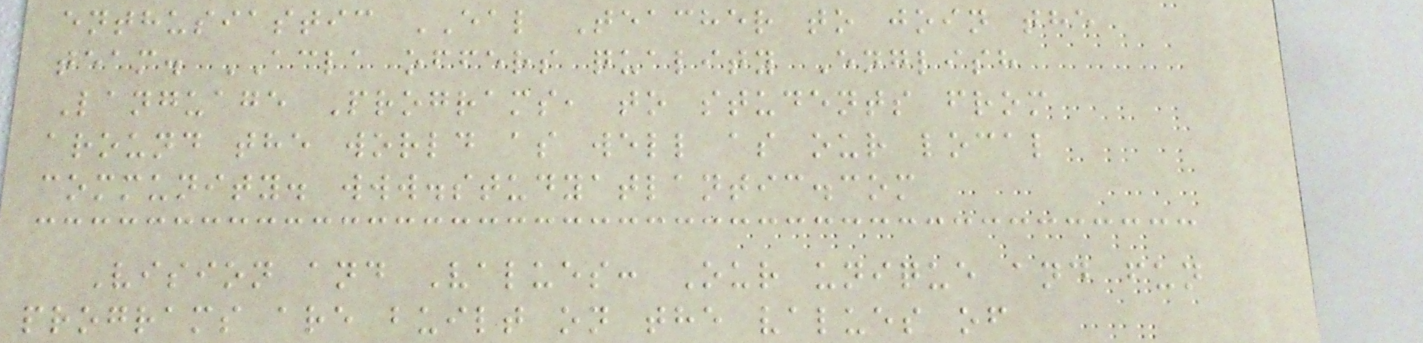enthusiastic EAL Teacher to join the
team. ACLA offers quality English
Language Programs, to students from
around the world as well as our local
community. www.studyatlantic.com
Vision and Values: Our unique and fun
programs are built on the values of
